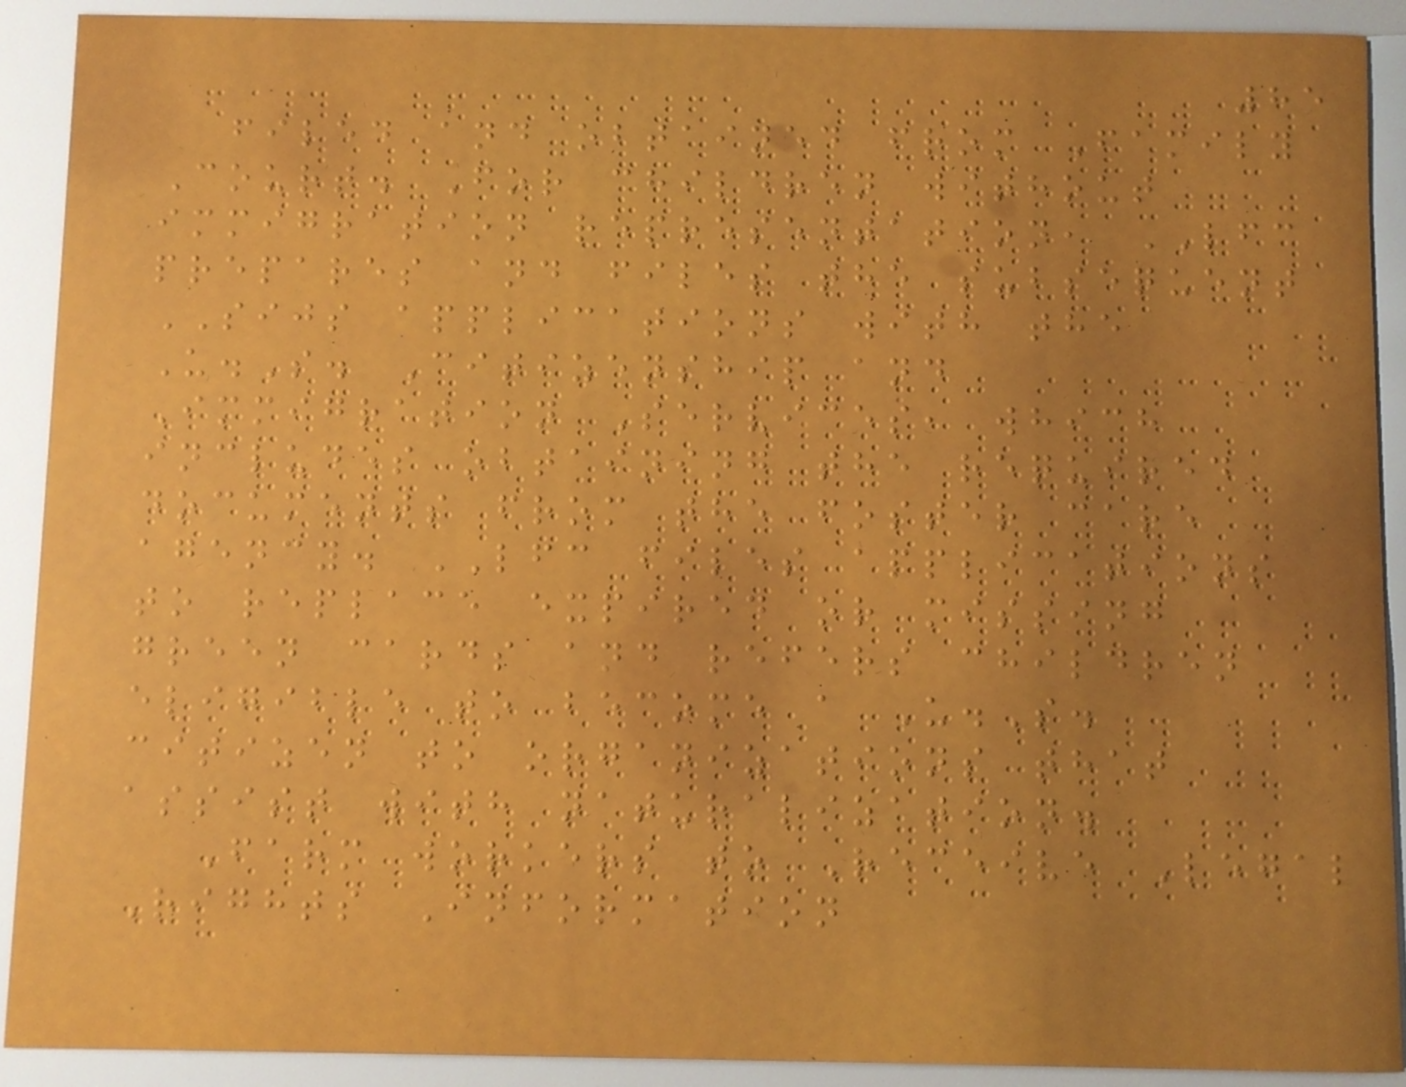85
filed and obtained from Family
Court. For children without
immigration representation, LFC
prepares and files the subsequent
SIJS applications with the
U.S. Citizenship and
Immigration Services, which
includes obtaining the required
documents from the foster care
agency. LFC files applications
to replace expired or missing
green cards and refers children
eligible to become a U.S.
citizen to organizations that
assist with naturalization.
Farm workers to Receive Legal
Rights Information
